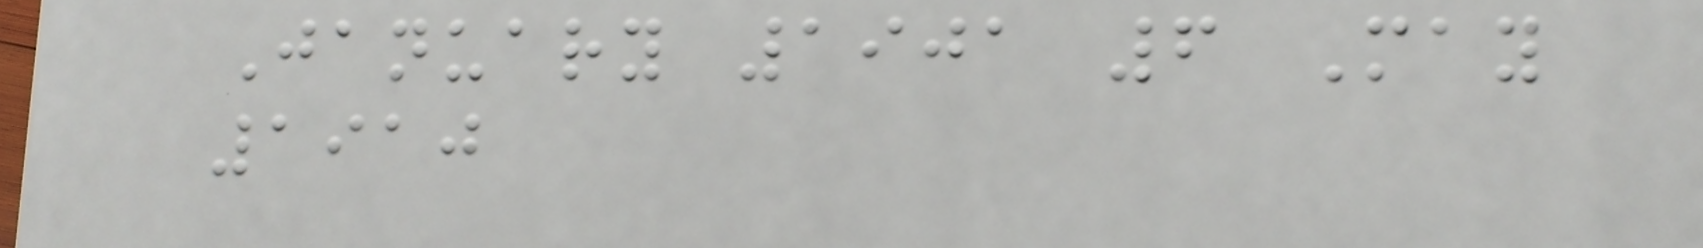January 1901 6 May
1910
